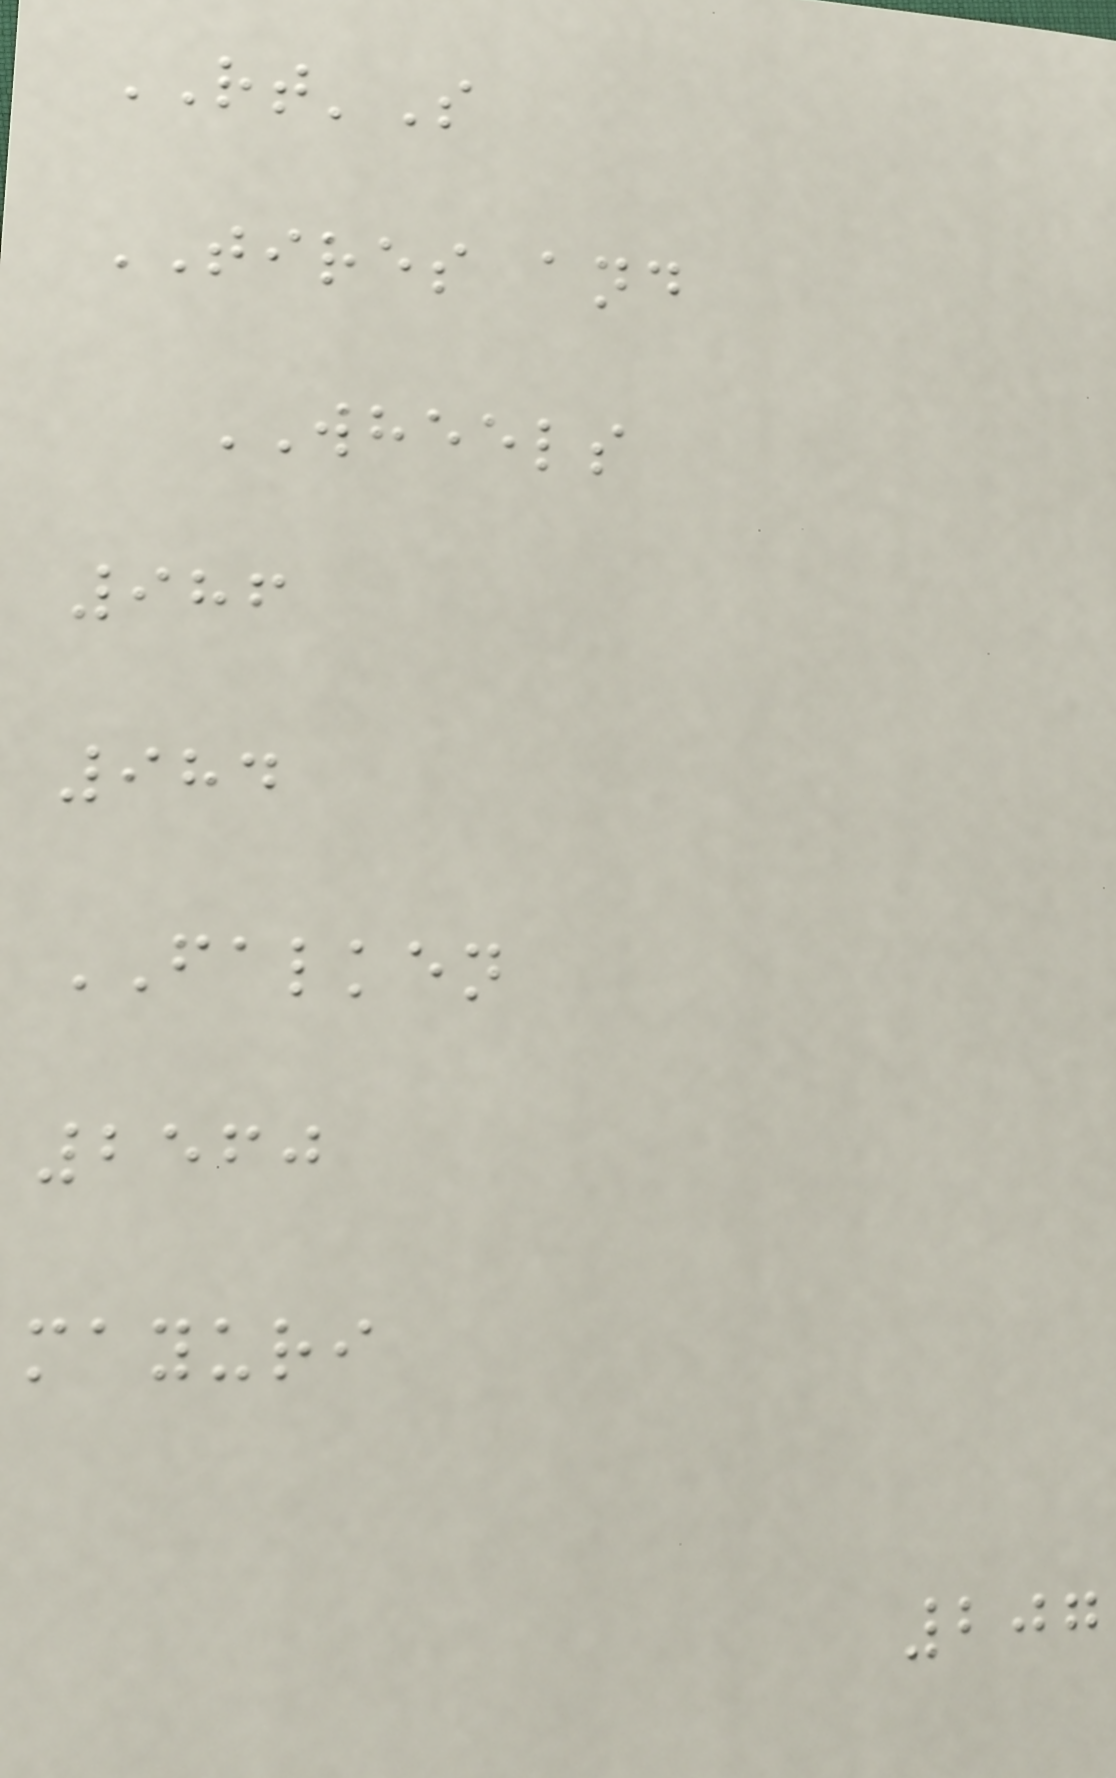RT'S
TIRES and
WHEELS
986
984
FALKEN
2560
mayuri
207
